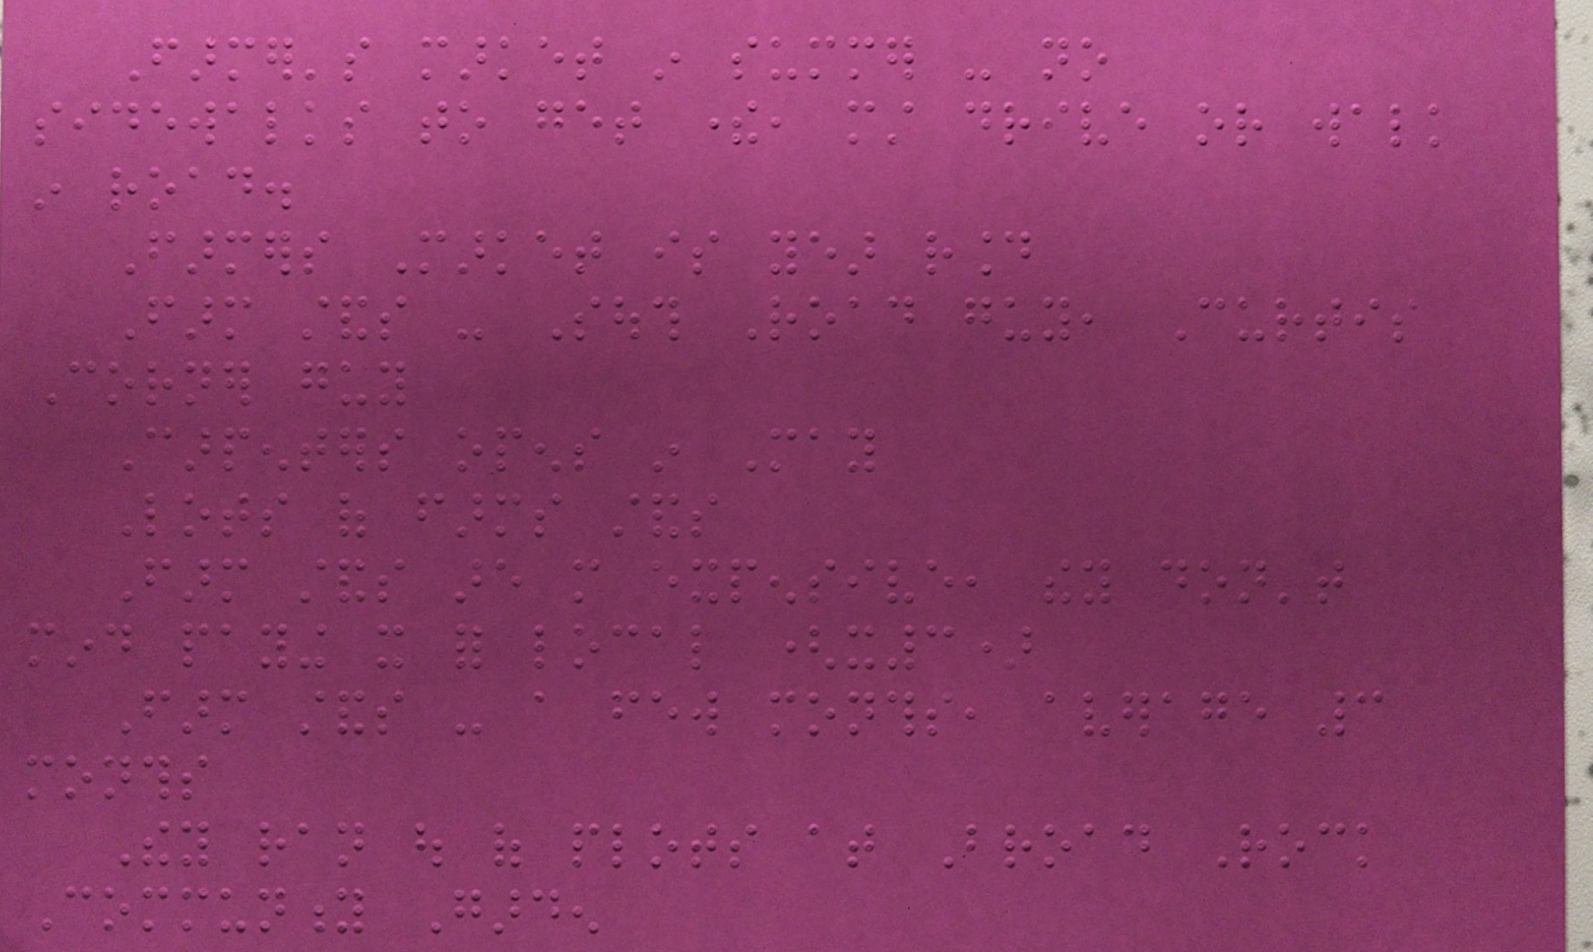Farmer's market in summer - no
sidewalks to get there, must drive or walk
in road.
Farmers Market is year round
Farm stands - South Road guy, Curtis
Corner guy
Carpenters opens in May
Lots of farms stands
Farm stands are more expensive, they don't
mind paying it for local (x3)
Farm stands - a few months, average 3
months
They ran out of plots at Broad Rock
Community Garden
